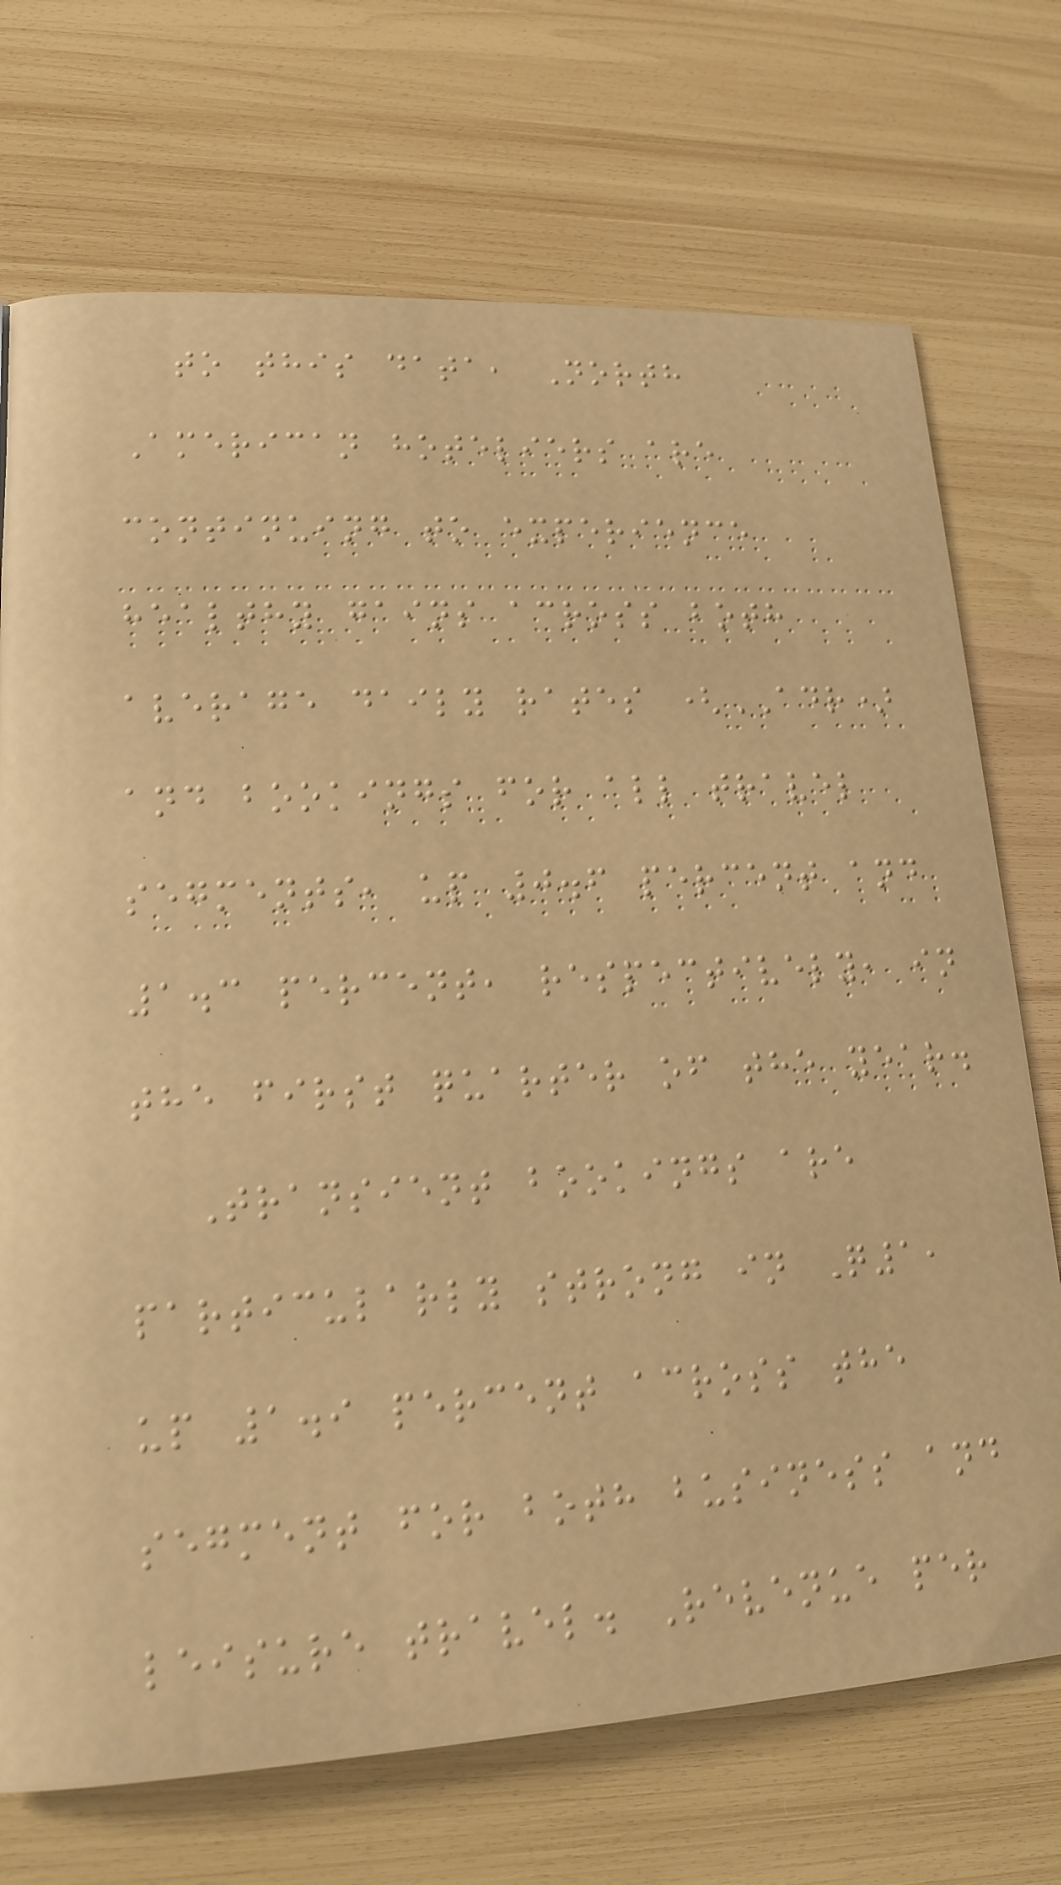to this data, North
American hoteliers are
continuing to experience
healthy gains across both
average daily rates (ADR)
and bookings for all travel
segments, up 0.6 percent and
1.3 percent, respectively, in
the first quarter of the year.
Transient bookings are
particularly strong in Q1,
up 1.9 percent across the
segment for both business and
leisure travel. Revenue per
